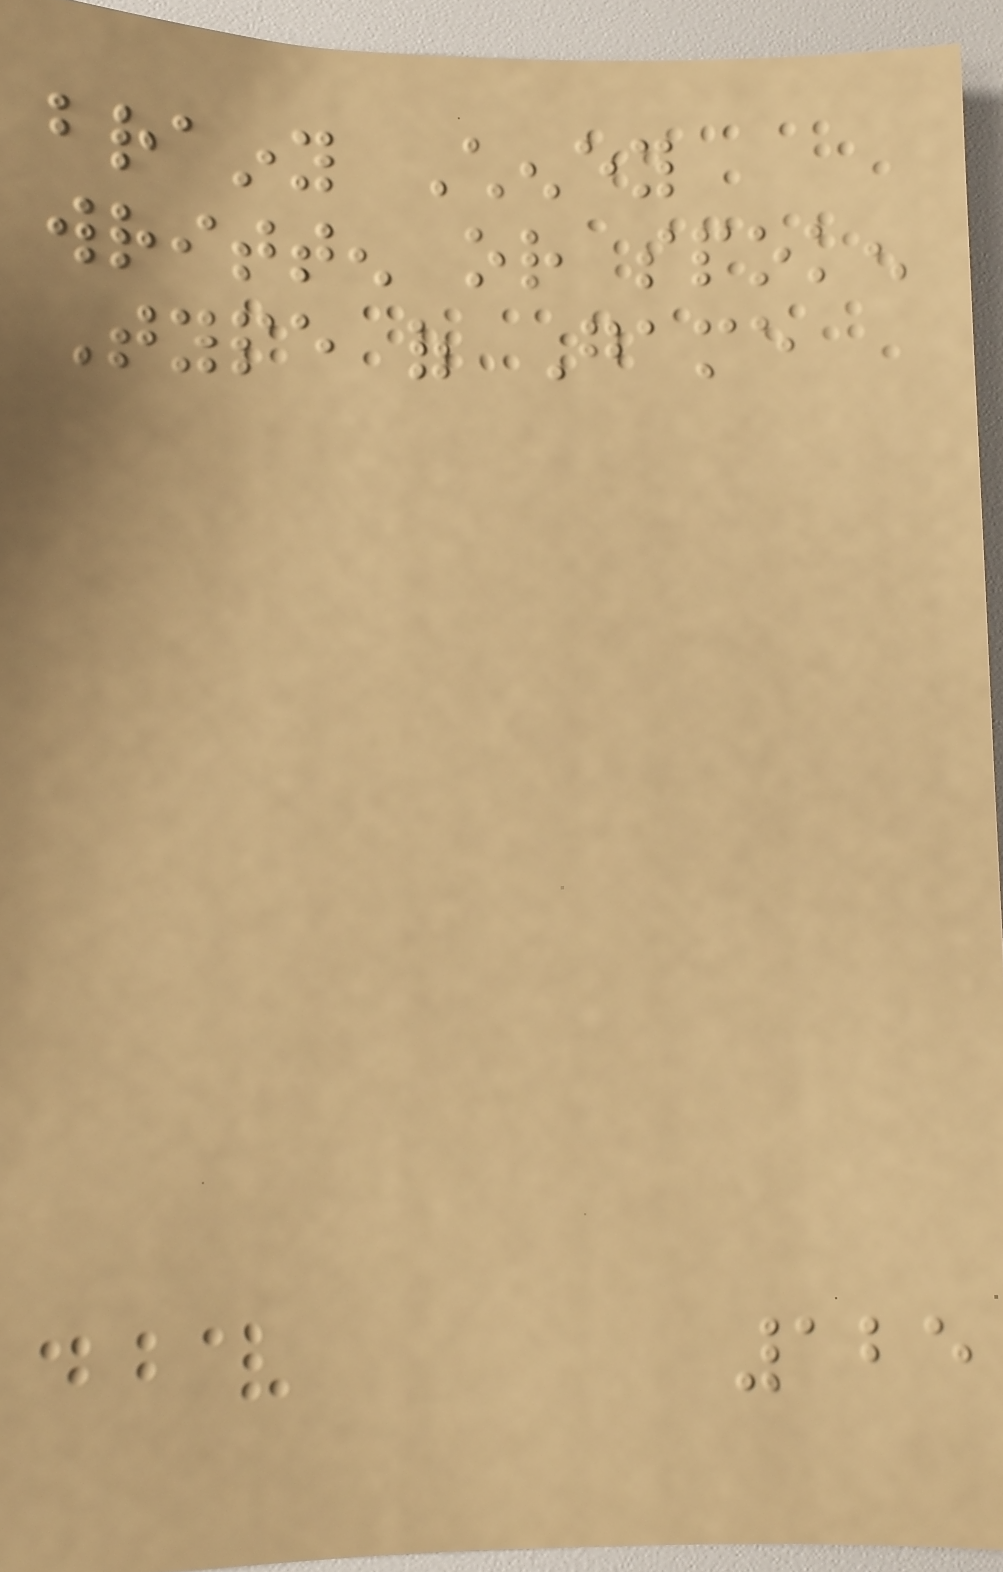brainy Cheney
written or spoken
Type of Game
125
